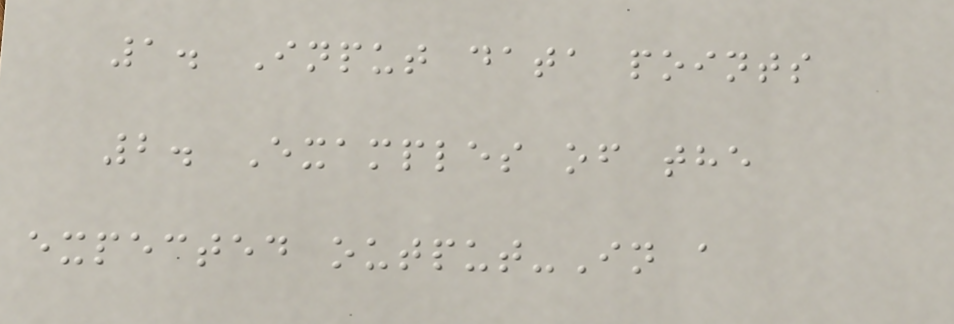1. Input data points
2. Examples of the
expected output-In a
